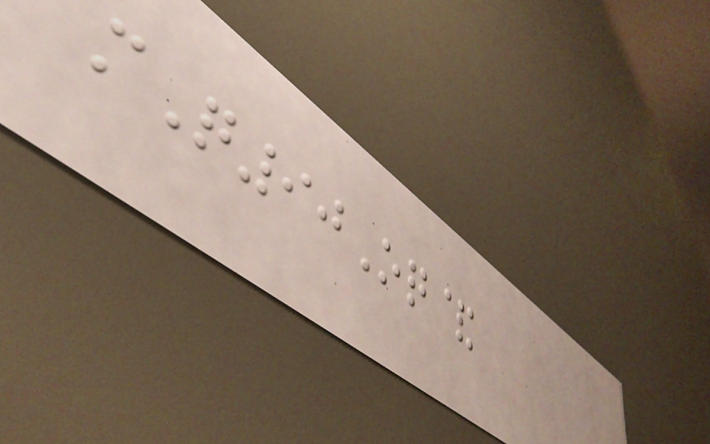mQ90Oq&
